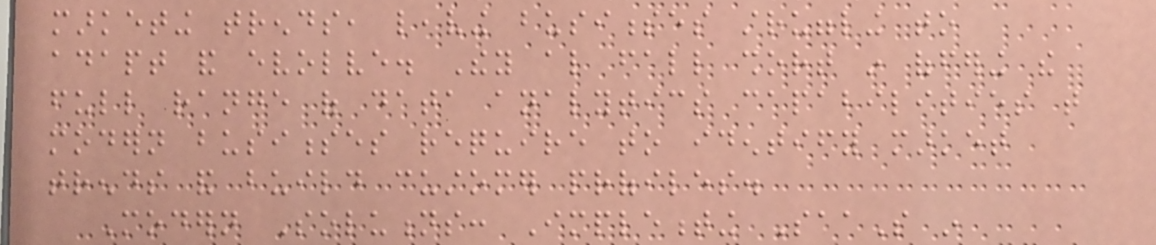marketing trends, leaving businesses struggling to
adapt and evolve. They also fall short in offering the
full range of data analytics capabilities that
modern businesses require to identify market
trends and build customer profiles.
Modern Solutions: Implementing SaaS in
